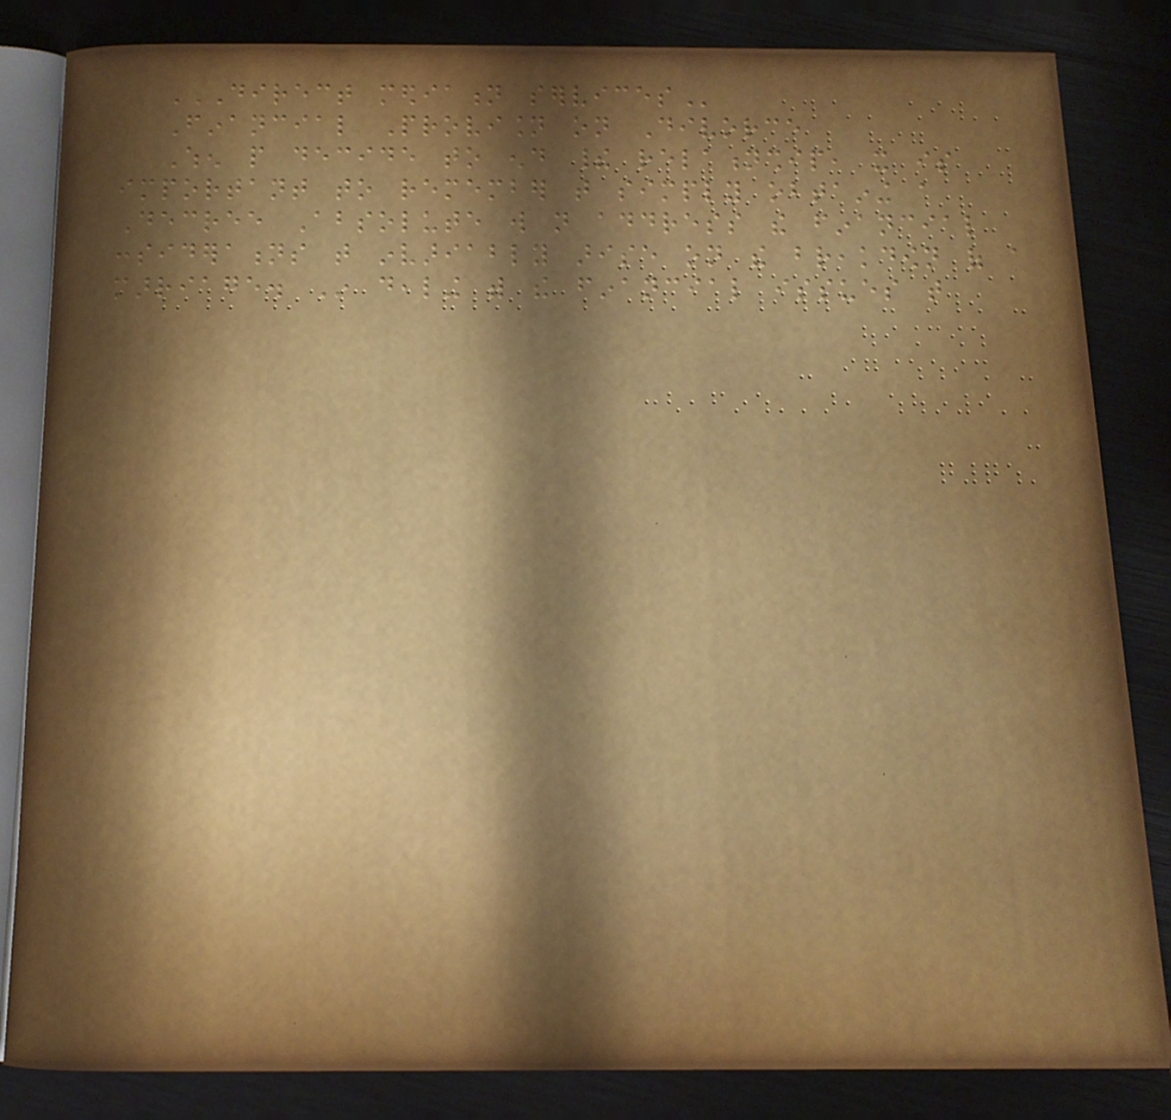DIRECT MEDIATION SERVICES
Financial Provision on Divorce
When people decide to end their relationship, it is
important to remember that simply obtaining a
Decree Absolute will not address the financial
considerations that invariably arise on the breakdown of a
marriage. In dealing with the financial issues that
